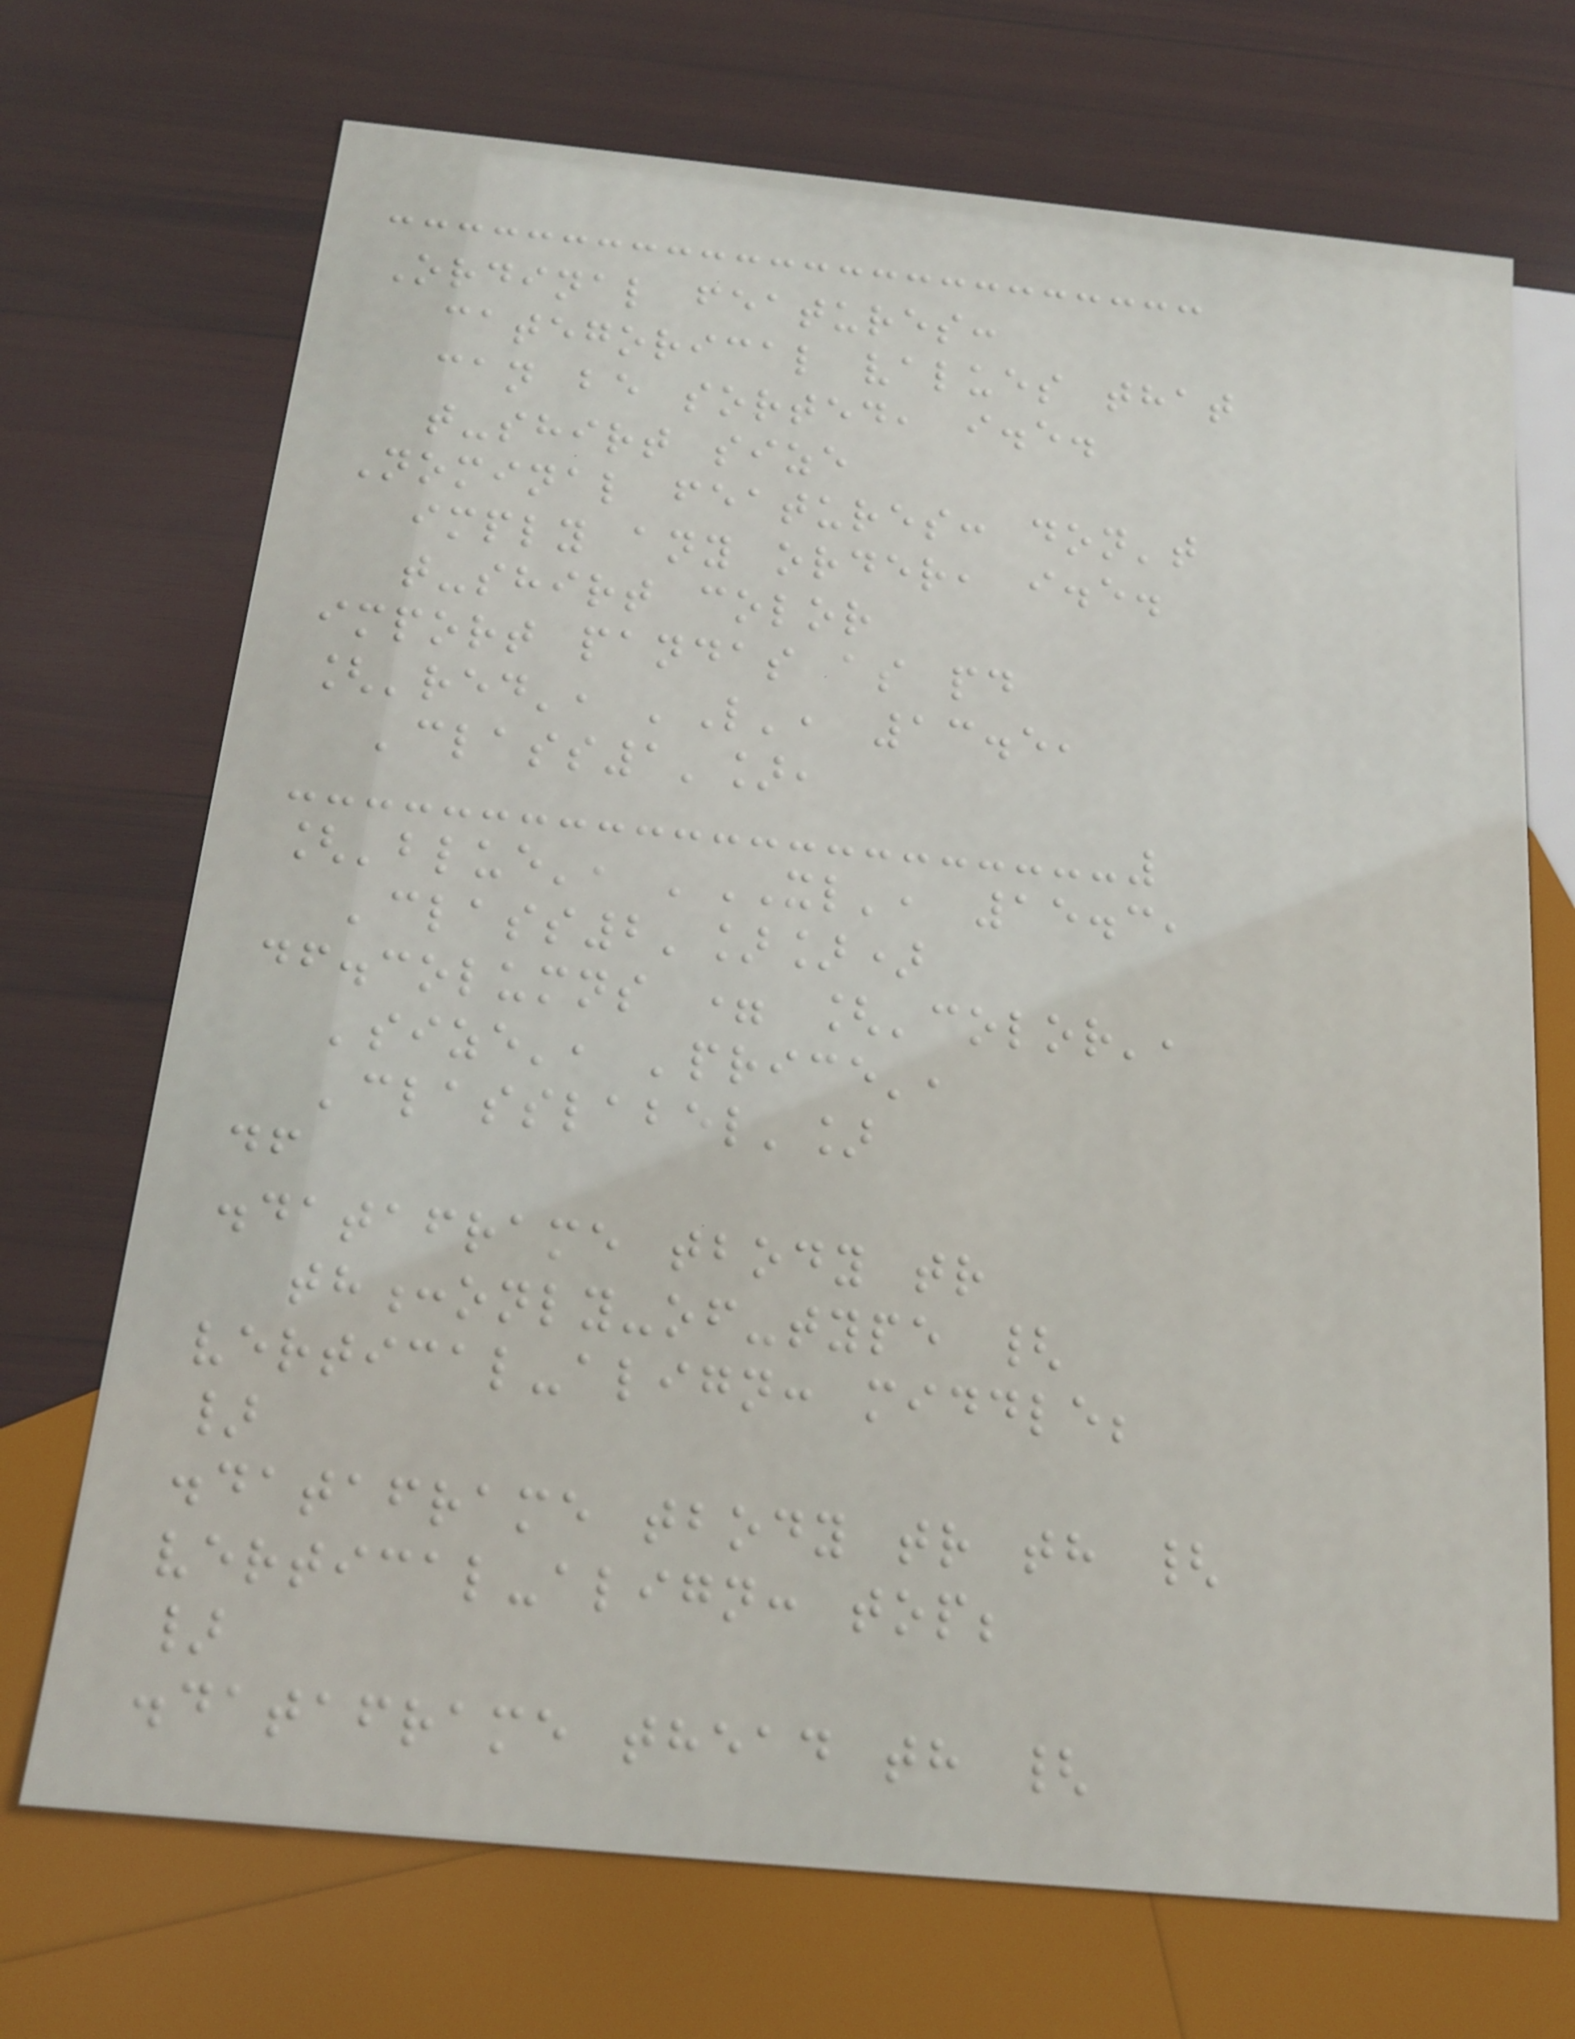Ordinal features:
categorical values that
can be sorted, i.e.
t-shirt size
Nominal features: don't
imply any order, i.e.
t-shirt color
import pandas as pd
['red', 'L', 13.5,
'class1'],
['blue', 'XL', 15.3,
'class2']])
df.columns = ['color',
'size', 'price',
'classlabel']
df
.dataframe tbody tr
th:only-of-type {
vertical-align: middle;
}
.dataframe tbody tr th {
vertical-align: top;
}
.dataframe thead th {
